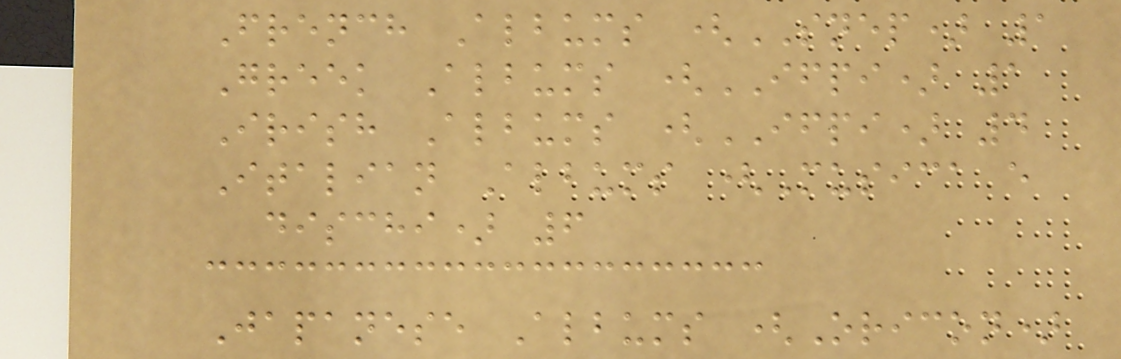French Albums (SNEP) 1
Greek Albums (IFPI) 1
Irish Albums (IFPI) 4
Italian Albums (Musica e
dischi) 6
Japanese Albums (Oricon)
